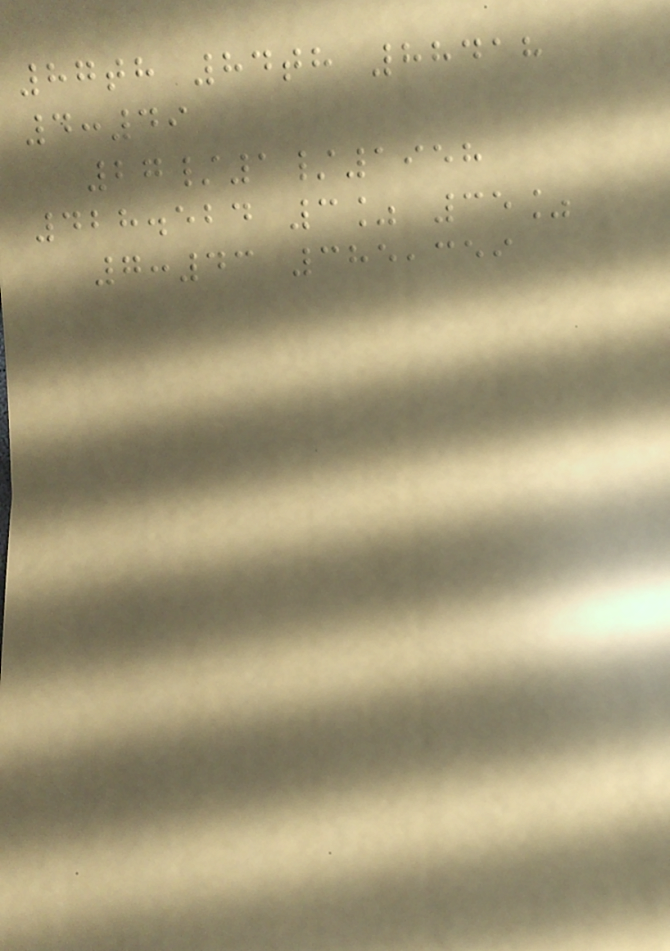87th 84th 88418
4:49
27/1/1958
428.524 3% 35%
7:43 385,359
